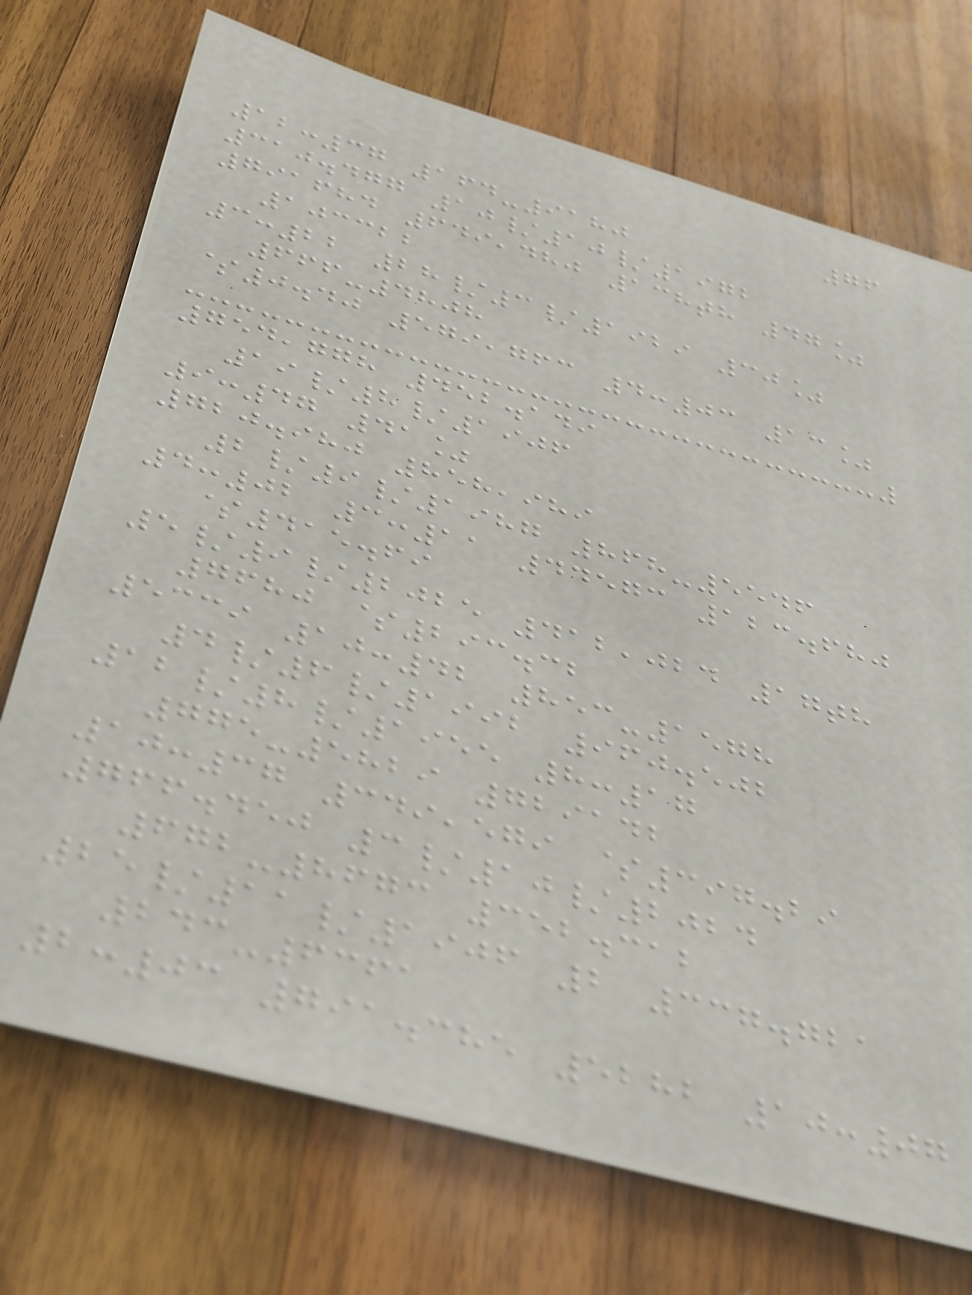76
12:37 164-9180
310.477 10/10/1972
791684 649,480 138th 47%
103322
3:22 28/3/1929 30%
666-4808
$0.40 579,763 4:03 13%
754,778 452.149
19/8/1906
9:47 41%
720.980 858,989
2/9/1987 868-5546
4:02 3:11 44573 123.680
$415.69
5/9/2025 412,024 17th
7680 $293.32
5339 10:42 853-1578
4/6/1992 960.502
12/8/1955 8:17
775-5829 729142
10:37 349,579 $397.29
766.450 3/10/2024
672-8673 352.312
25/11/1906 2 337.721
243-6361
2:03 791.385 5282 10:07
